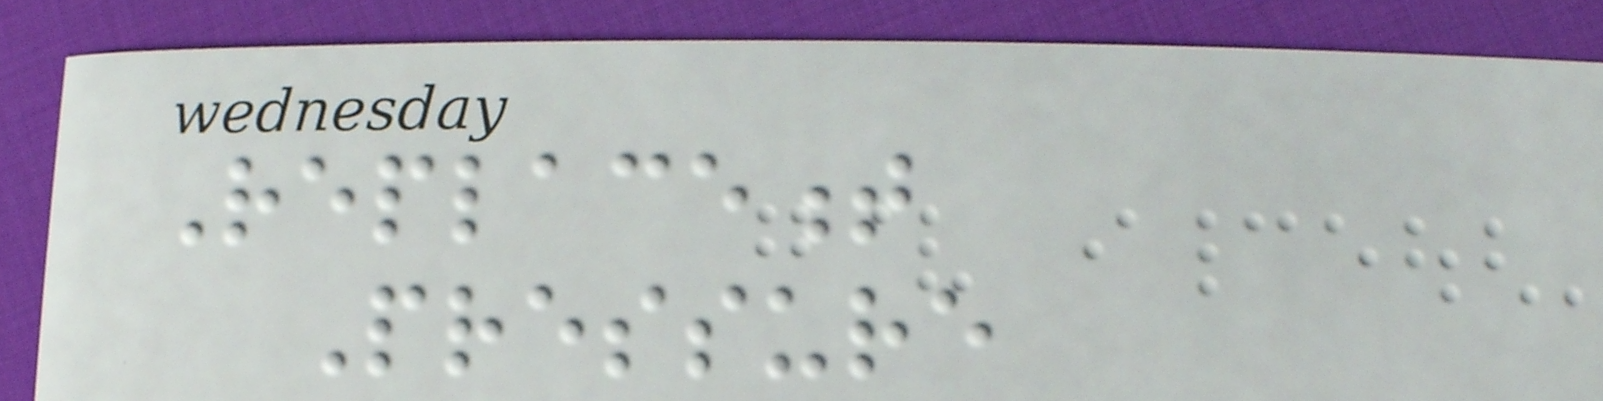Replacement
Pressure
